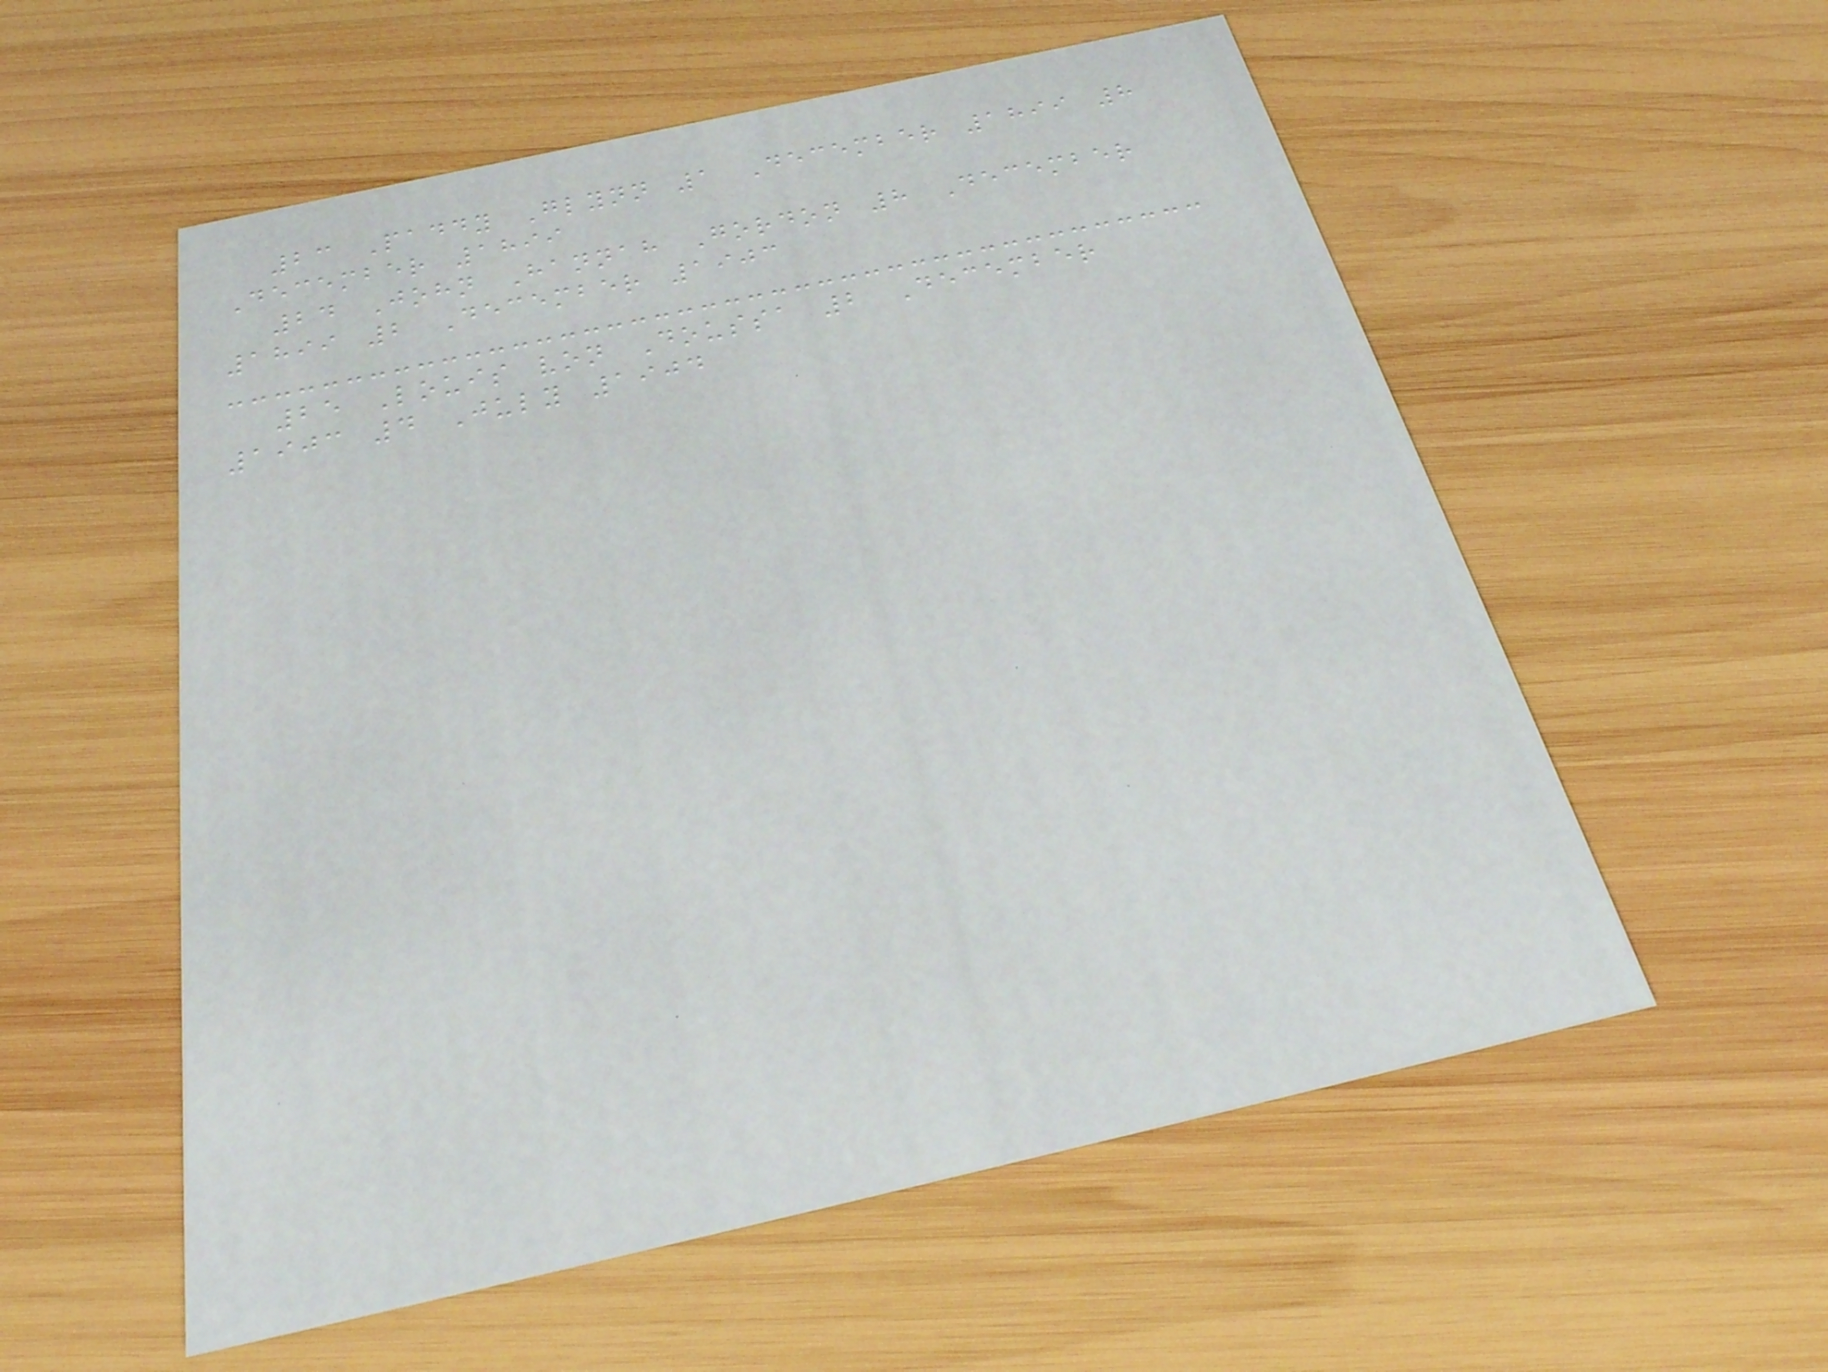23 Paddy Glynn 1 December 1899 8
December 1899
24 John Hannah Gordon 8 December
1899 2 December 1903
25 Louis von Doussa 2 December
1903 4 July 1904
